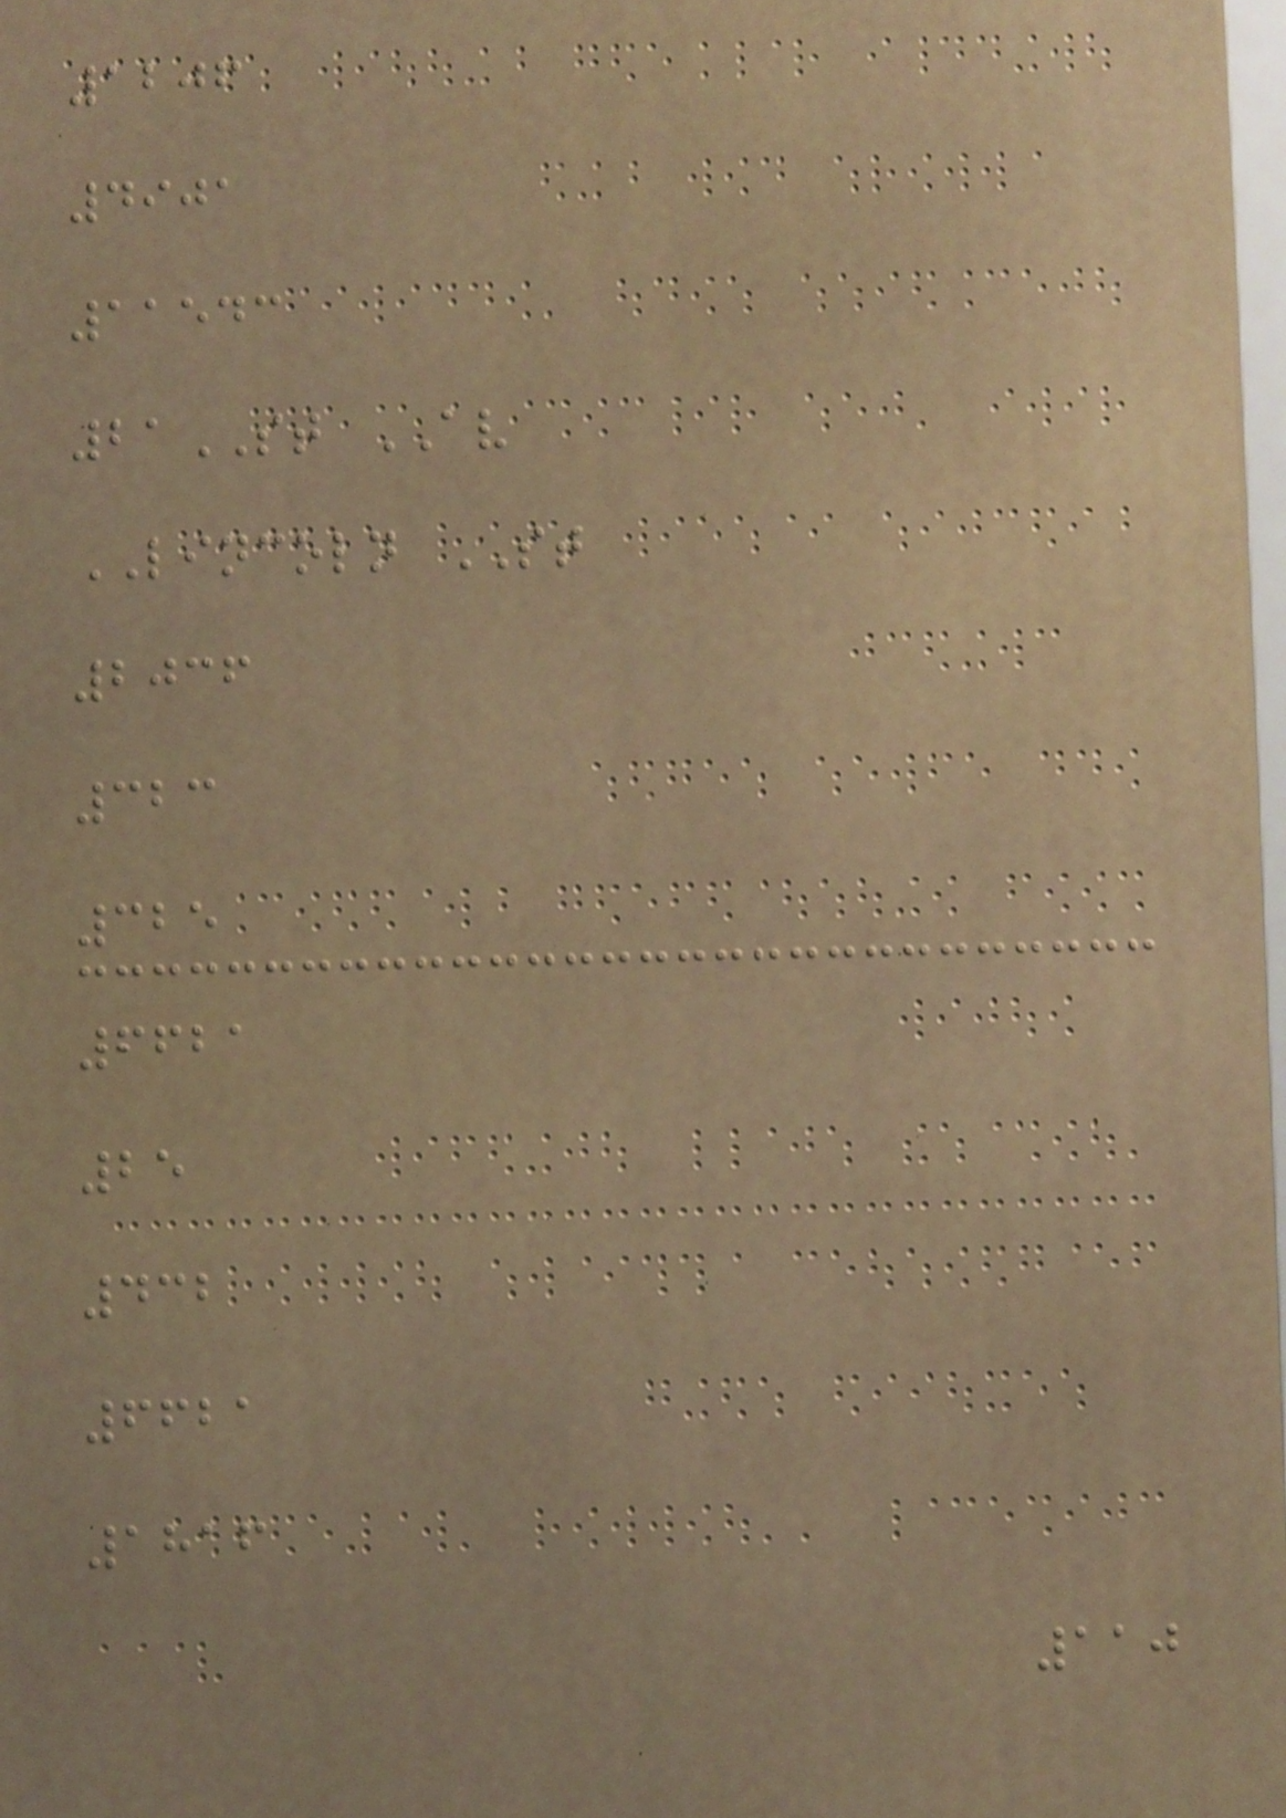1206
4901
11543
21ST AV
LINCOLN ST
2036
323
325
6621
25
432
6621
1816
110
